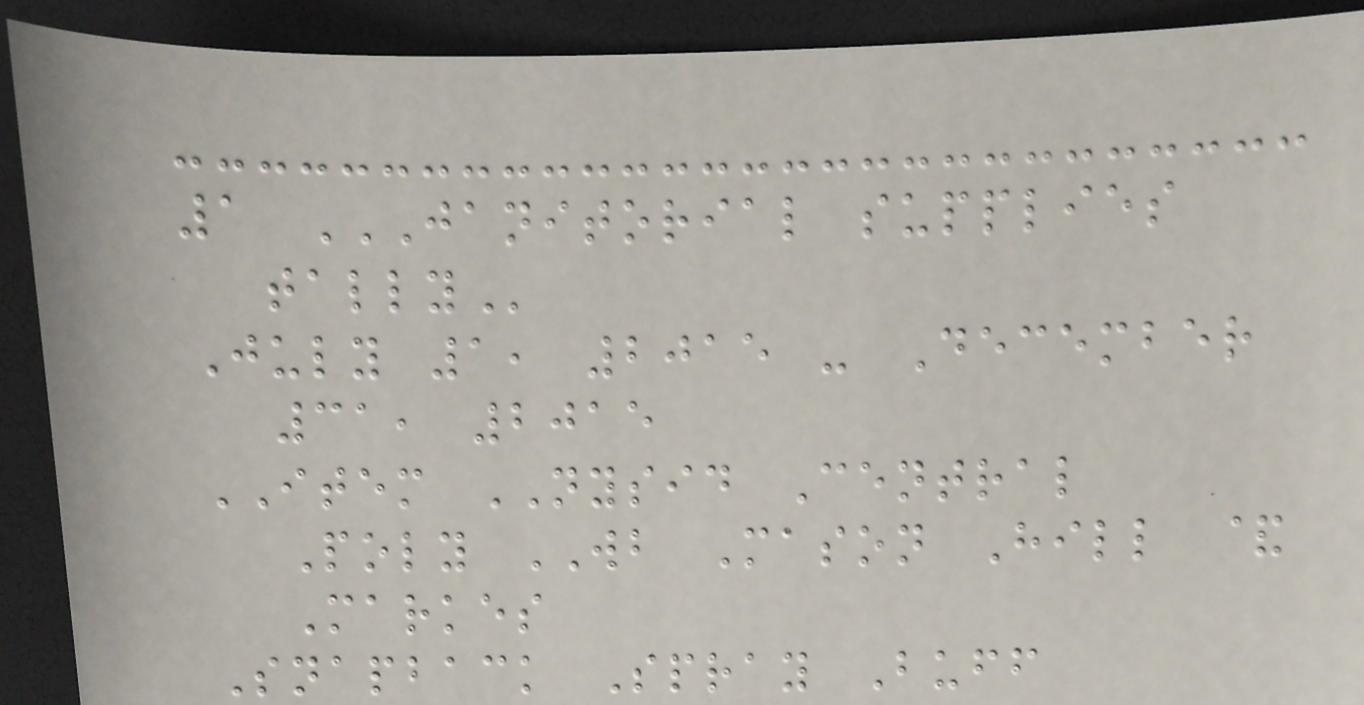1 JANITORIAL SUPPLIES
TALLY
July 1, 2015 - December
31, 2015
ITEM NYSID Central
Poly WB Mason Hill &
Markes
Snapback Spray Buff
